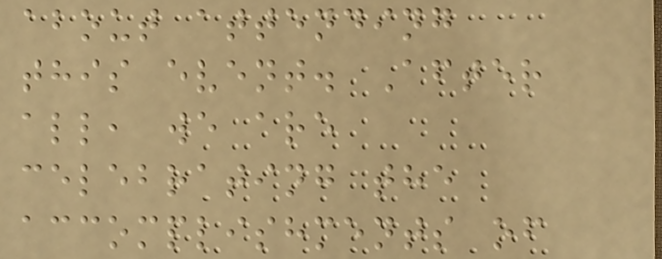about attending
this event. After
all, we are
celebrating the
accomplishments of
